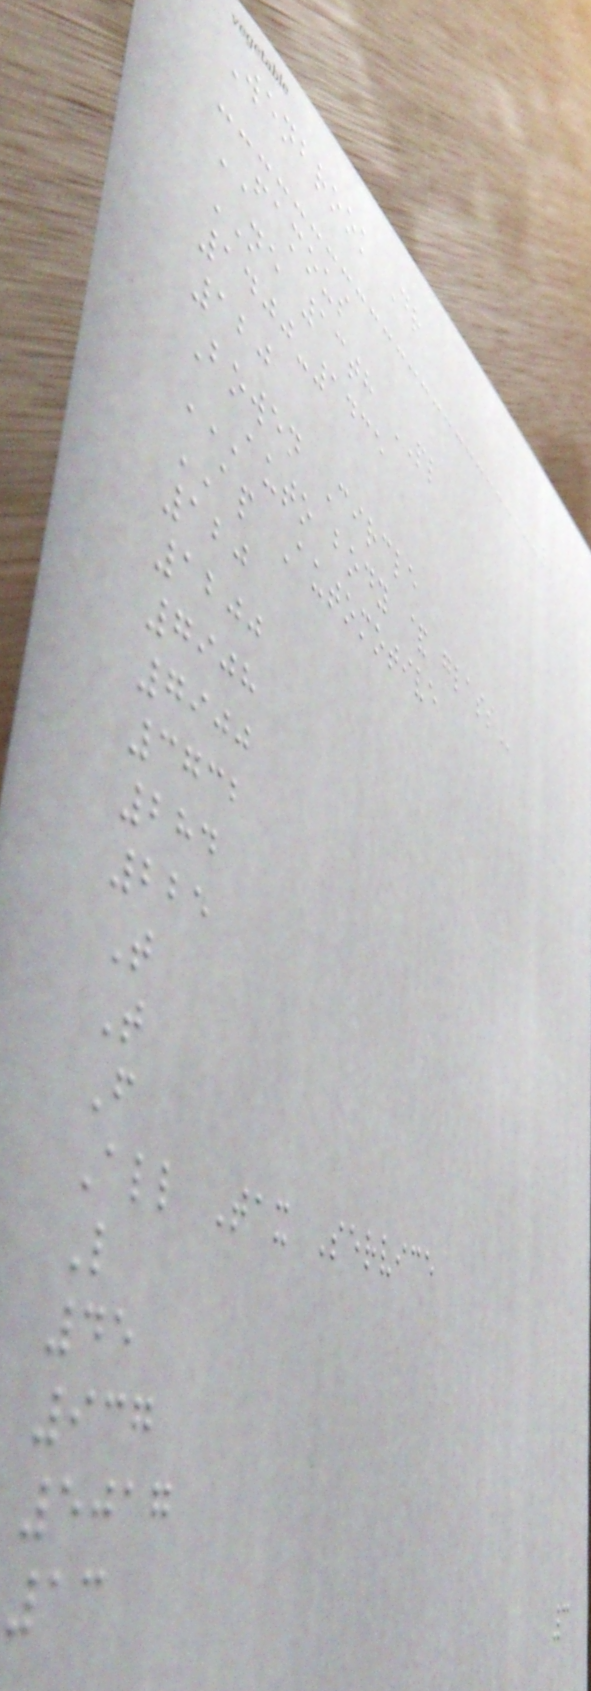Wenbrook Dr
FAMOUS
NE 13th PL
1400-1435
120
Bowen Circle
AUTO BODY & GLASS
AP Automotive
120
1200
7908
7900
3732
284
225
T
T
F
All Tax Service
L
45
937
5017
13
3
